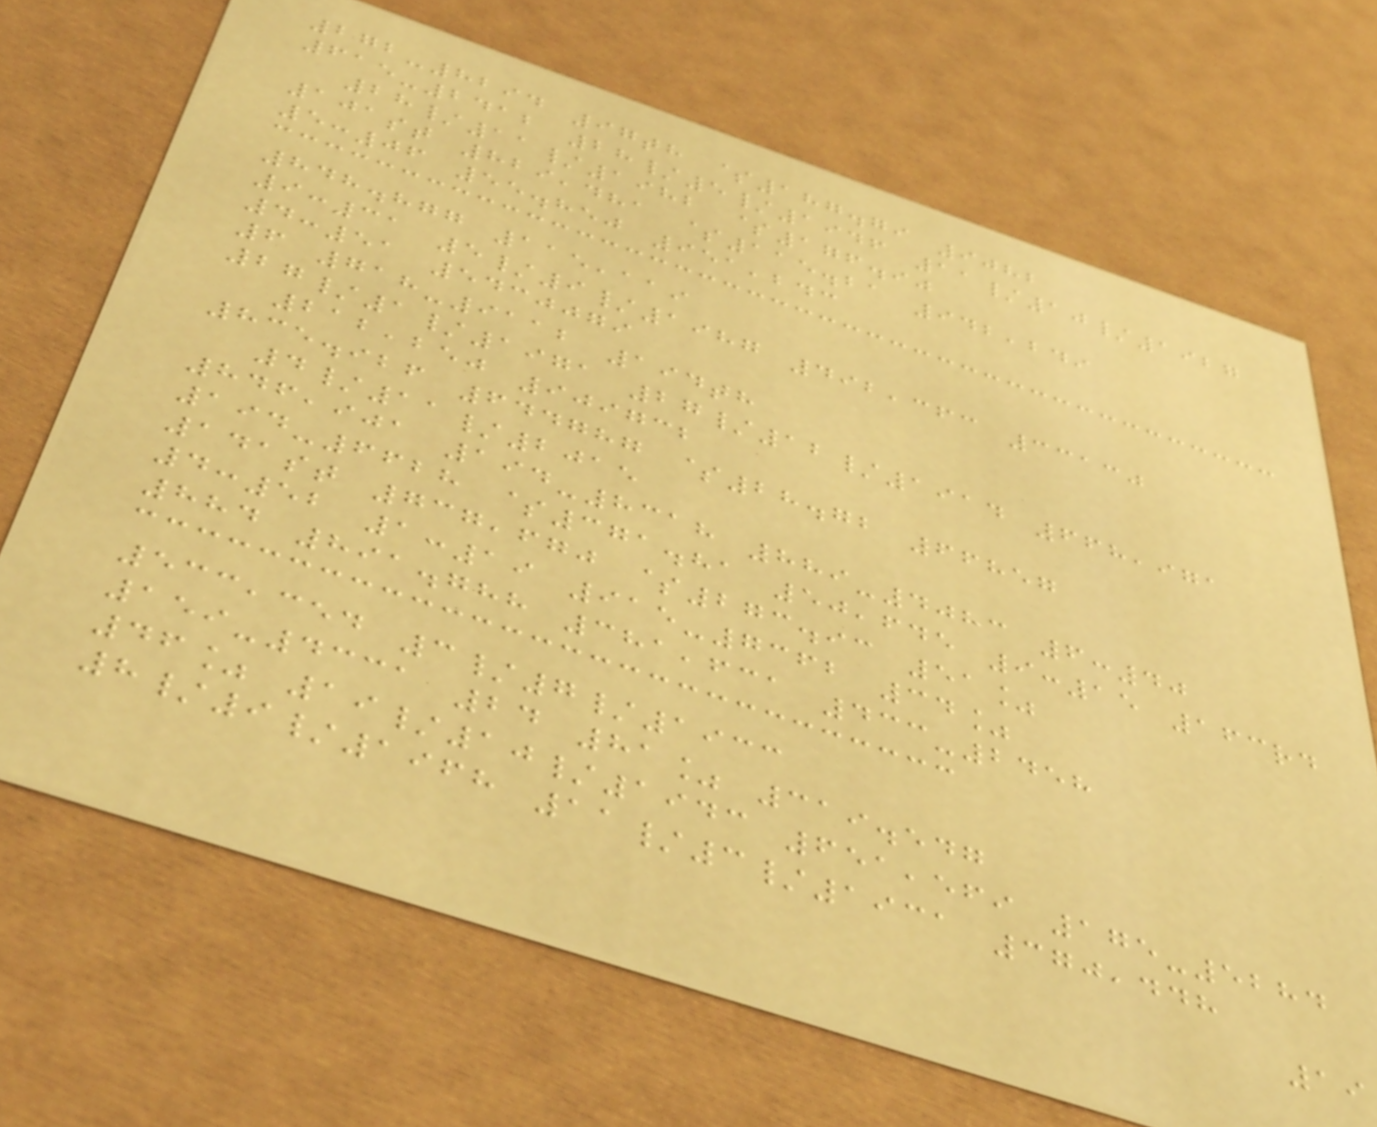272-8294 97th $187.79 9082
615-2412 28/5/1946 11/10/1927
28/11/1982 $176.90
101st 829,481 $115.21 942,249
5:06 55.850 951,243
848.877 115,119
9:31 5/9/1987 492,363 33130
4:51 5430079
6 718-9112 194th
27/1/1971 27/12/1914 668,971
212,250 909732
835.926 644787 $28.72 66857
4/11/2015
846,901 194-8318 889-4083 6:40
194-6628 $371.81 50,645 9:15 163rd
141st 737,670 $273.93 51%
4:52 1:19 915-7362 34%
884 891.788 381,631 433-2458
533,354 3/7/1933
159-4331 24 81% 319.547
46% 19/10/1943 651,569 175-5284
8/9/1968 11/3/1931 370,448
19
